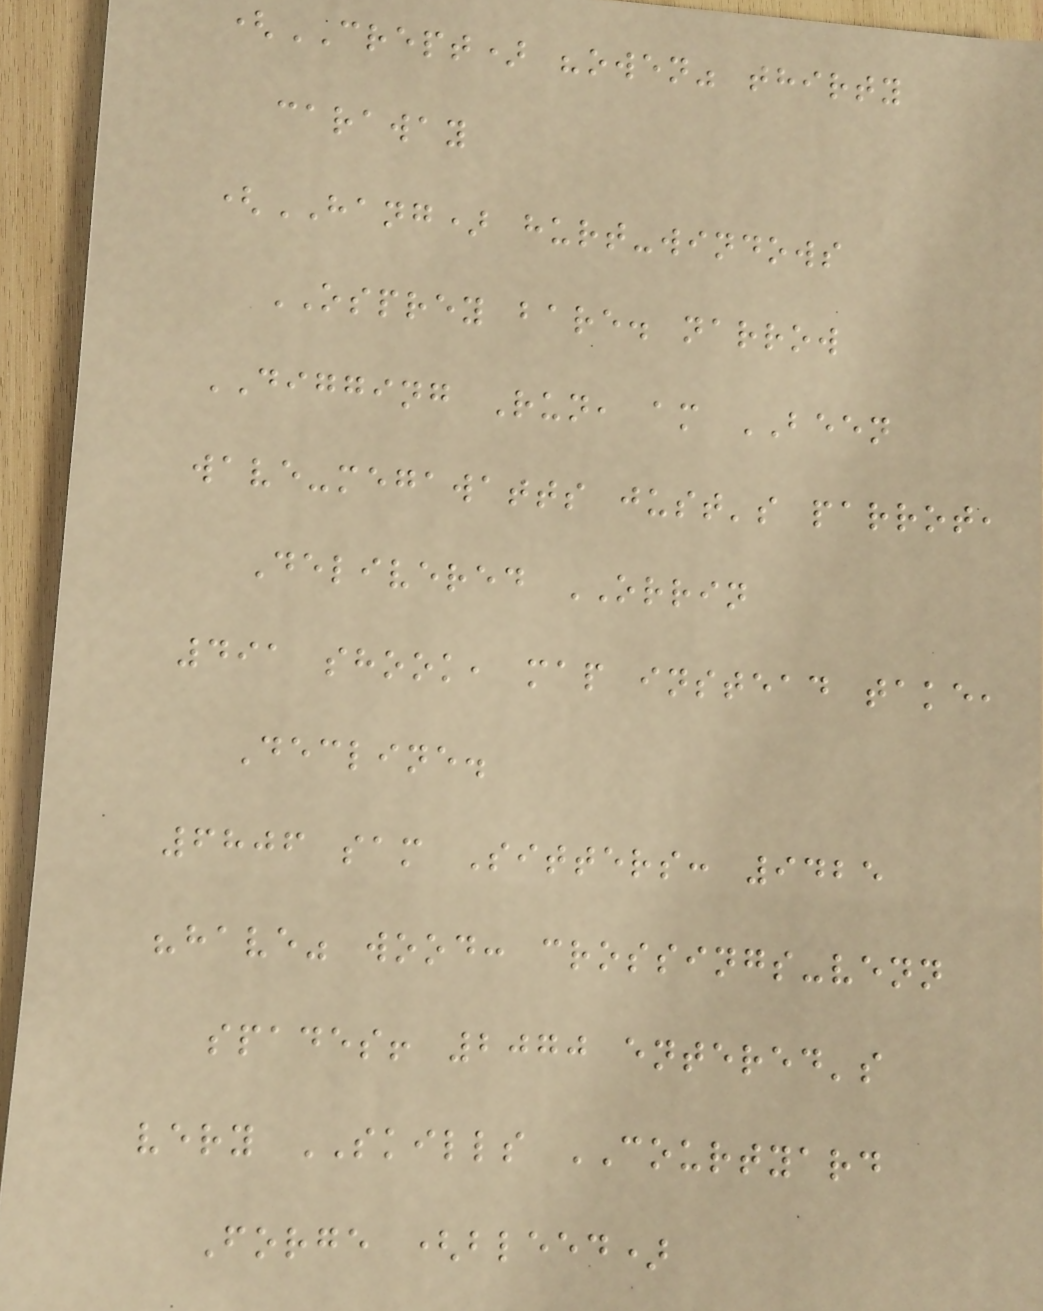(CREPT) "owen" thirty
caraway
(HANG) hurt-windows
OSPREY bare. narrow
DIGGING Run, am BEEN
wave-megawatts just's parrot,
Delivered ORRIN
491 shook, map instead take,
Decline.
6806 sam Sitters: 9425
"have" wood: crossings-venn
spades! 2070 entered's
very SKILLS COURTYARD
Forge (bleed)
